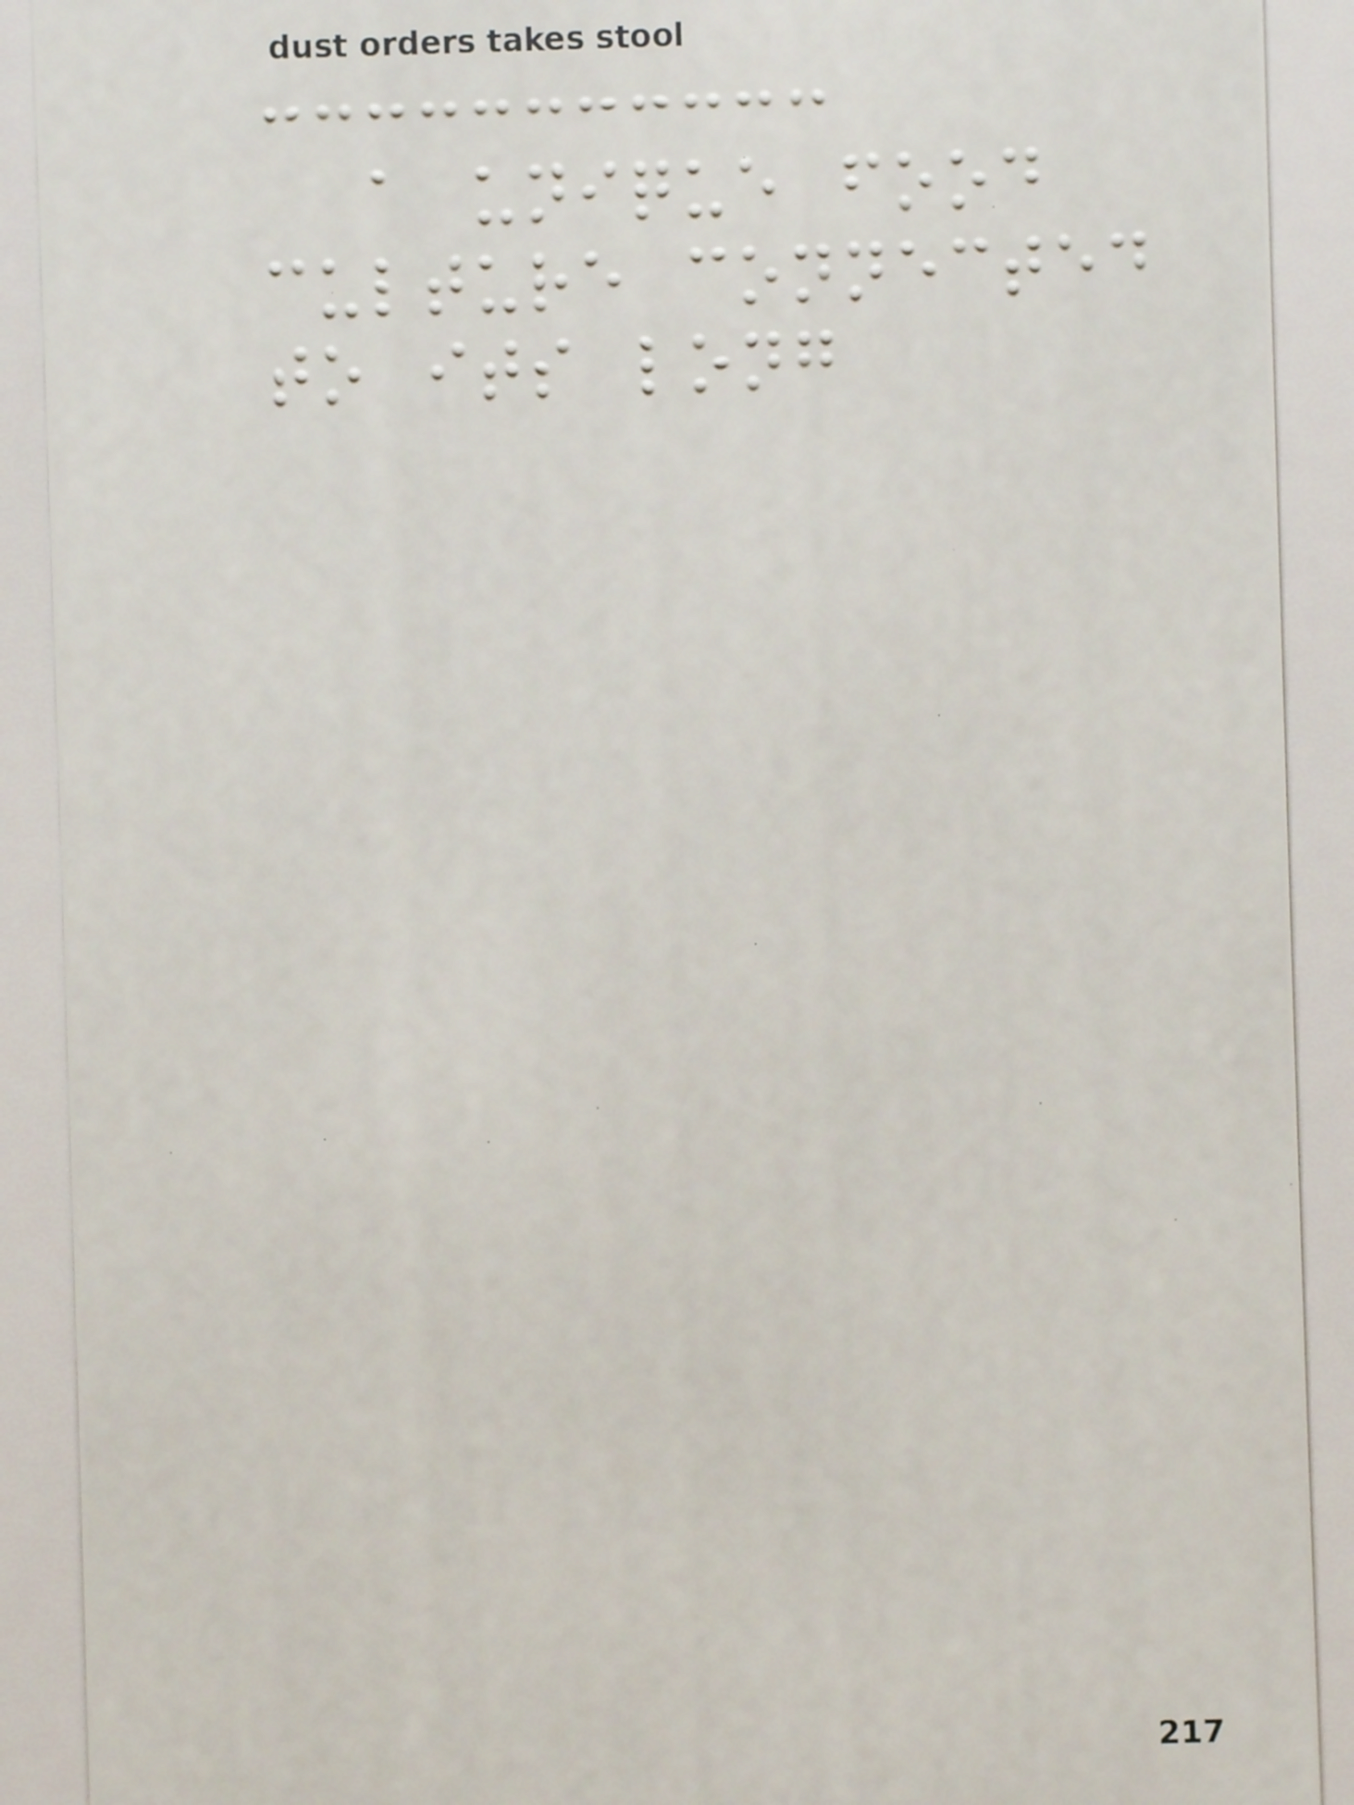a unique food
culture connected
to its long
